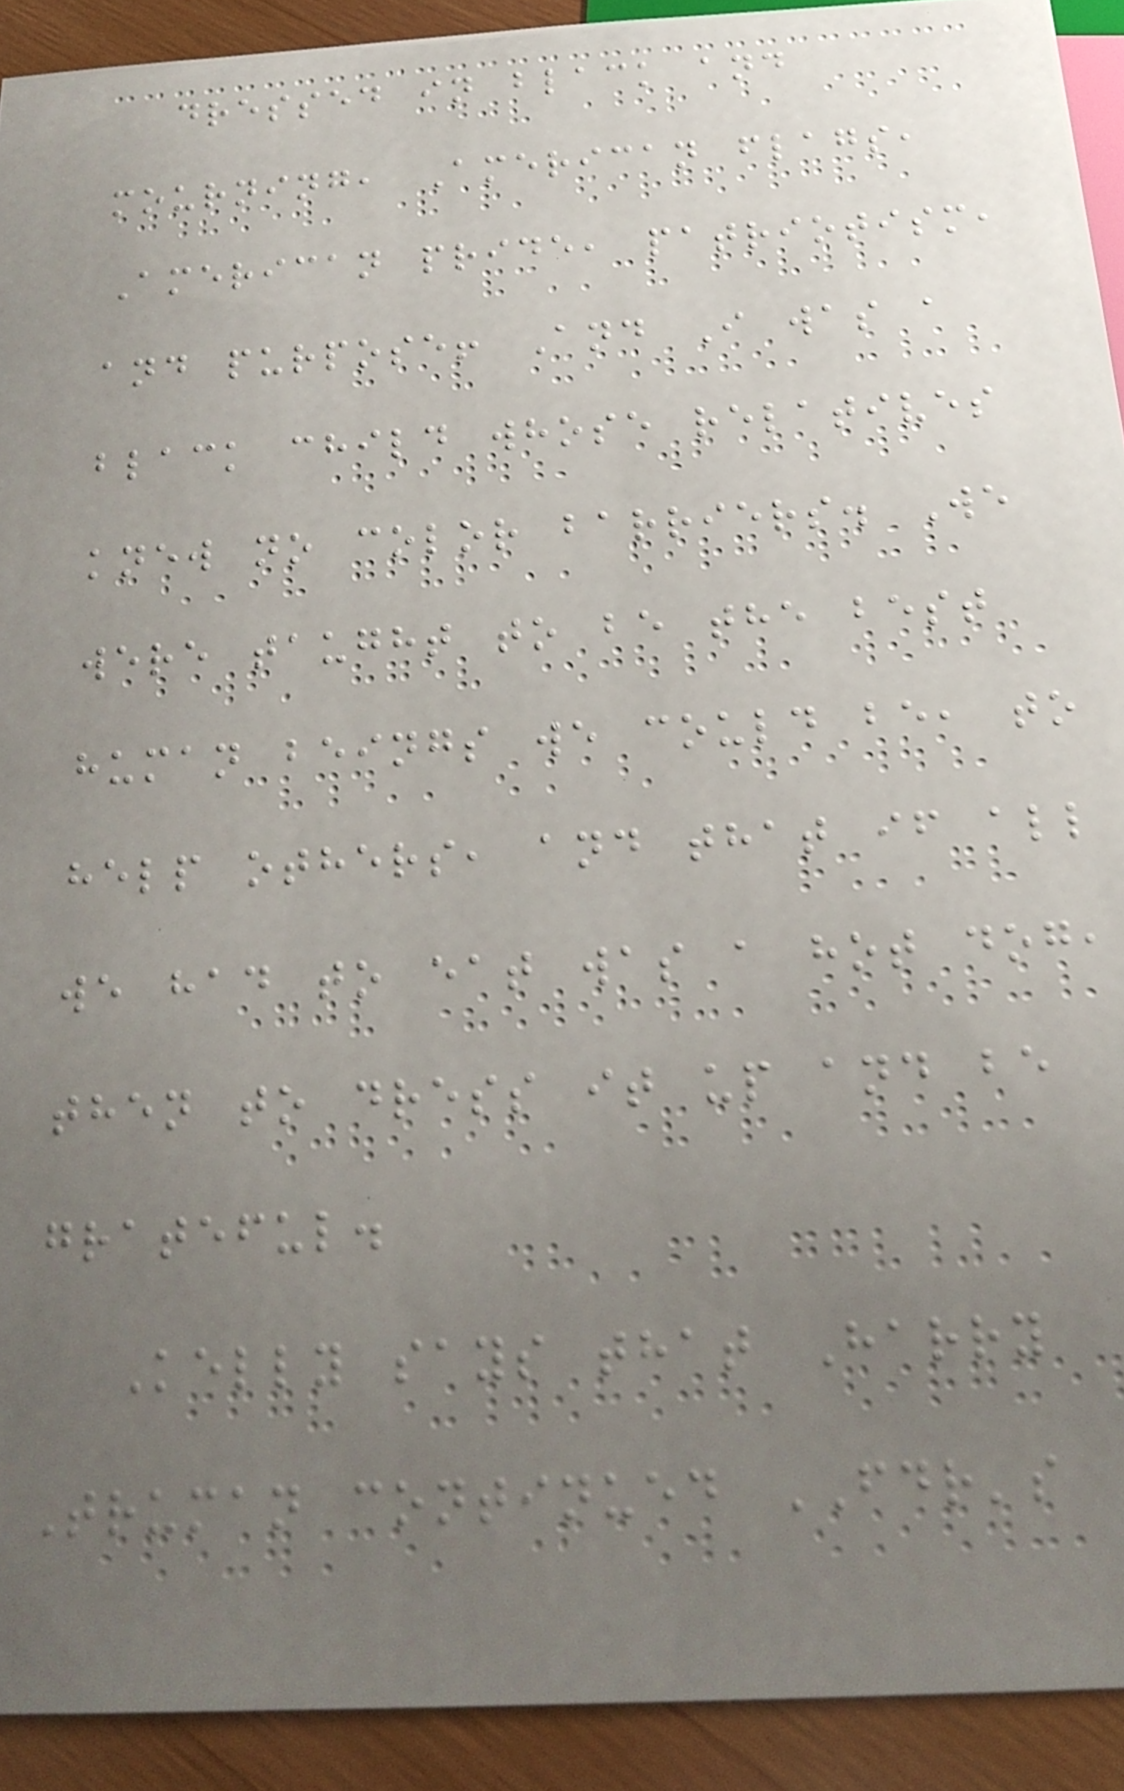dressed in black and
mourning, American flags,
American pride, patriotism,
and purpose! And I was a
black child whose relatives
knew no color barriers. We
were taught to be the best
human beings we could be, to
help others, and that if all
we had to eat was a hot dog,
then to dress it up and be
grateful.
Kelly says that Harry
Truman continued FDR's
